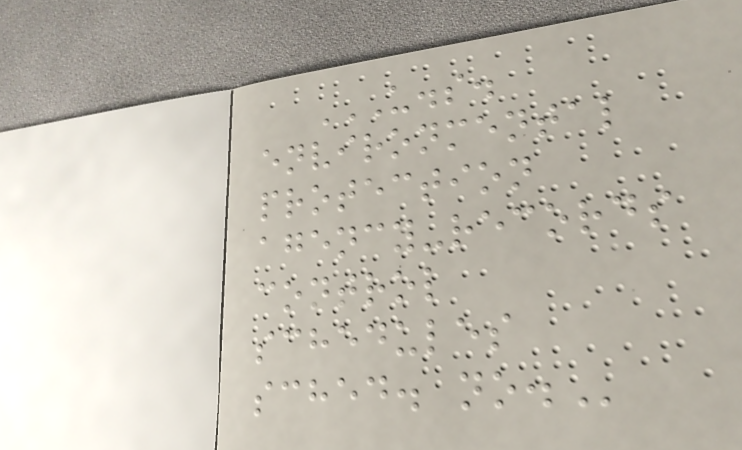U.S.
ENVIRONMENTAL
PROTECTION
AGENCY-RECORDS
CONTROL
SCHEDULES
SCHED. NO.
